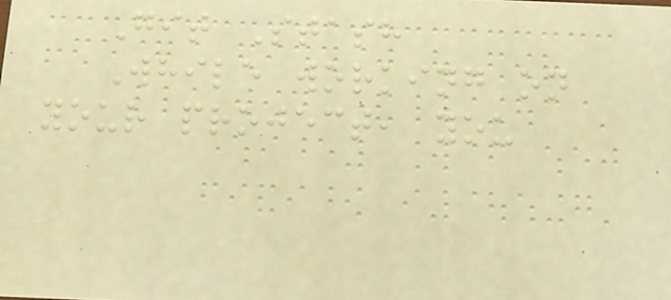Git Stash
While working on
your project, you
